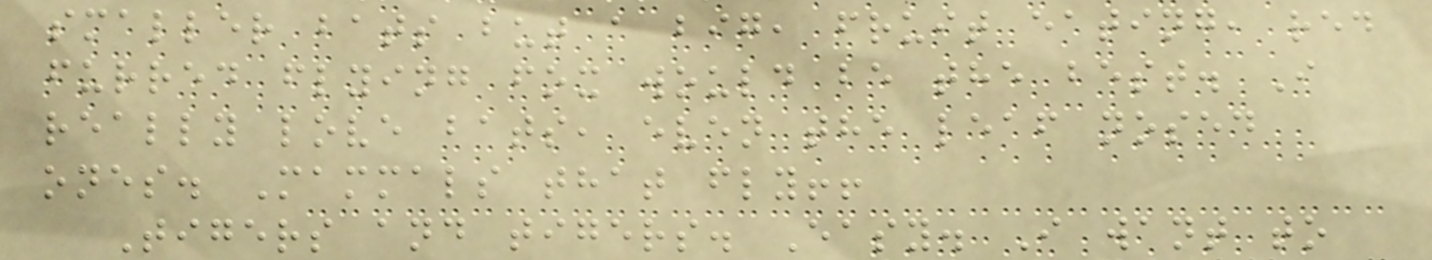smaller bats but a big, fruit eating, red
furred flying fox would be the best. I
really love bats, even the leaf nosed
ones. Mammals that fly!!
Tigers and tigers. Easy. I want to
